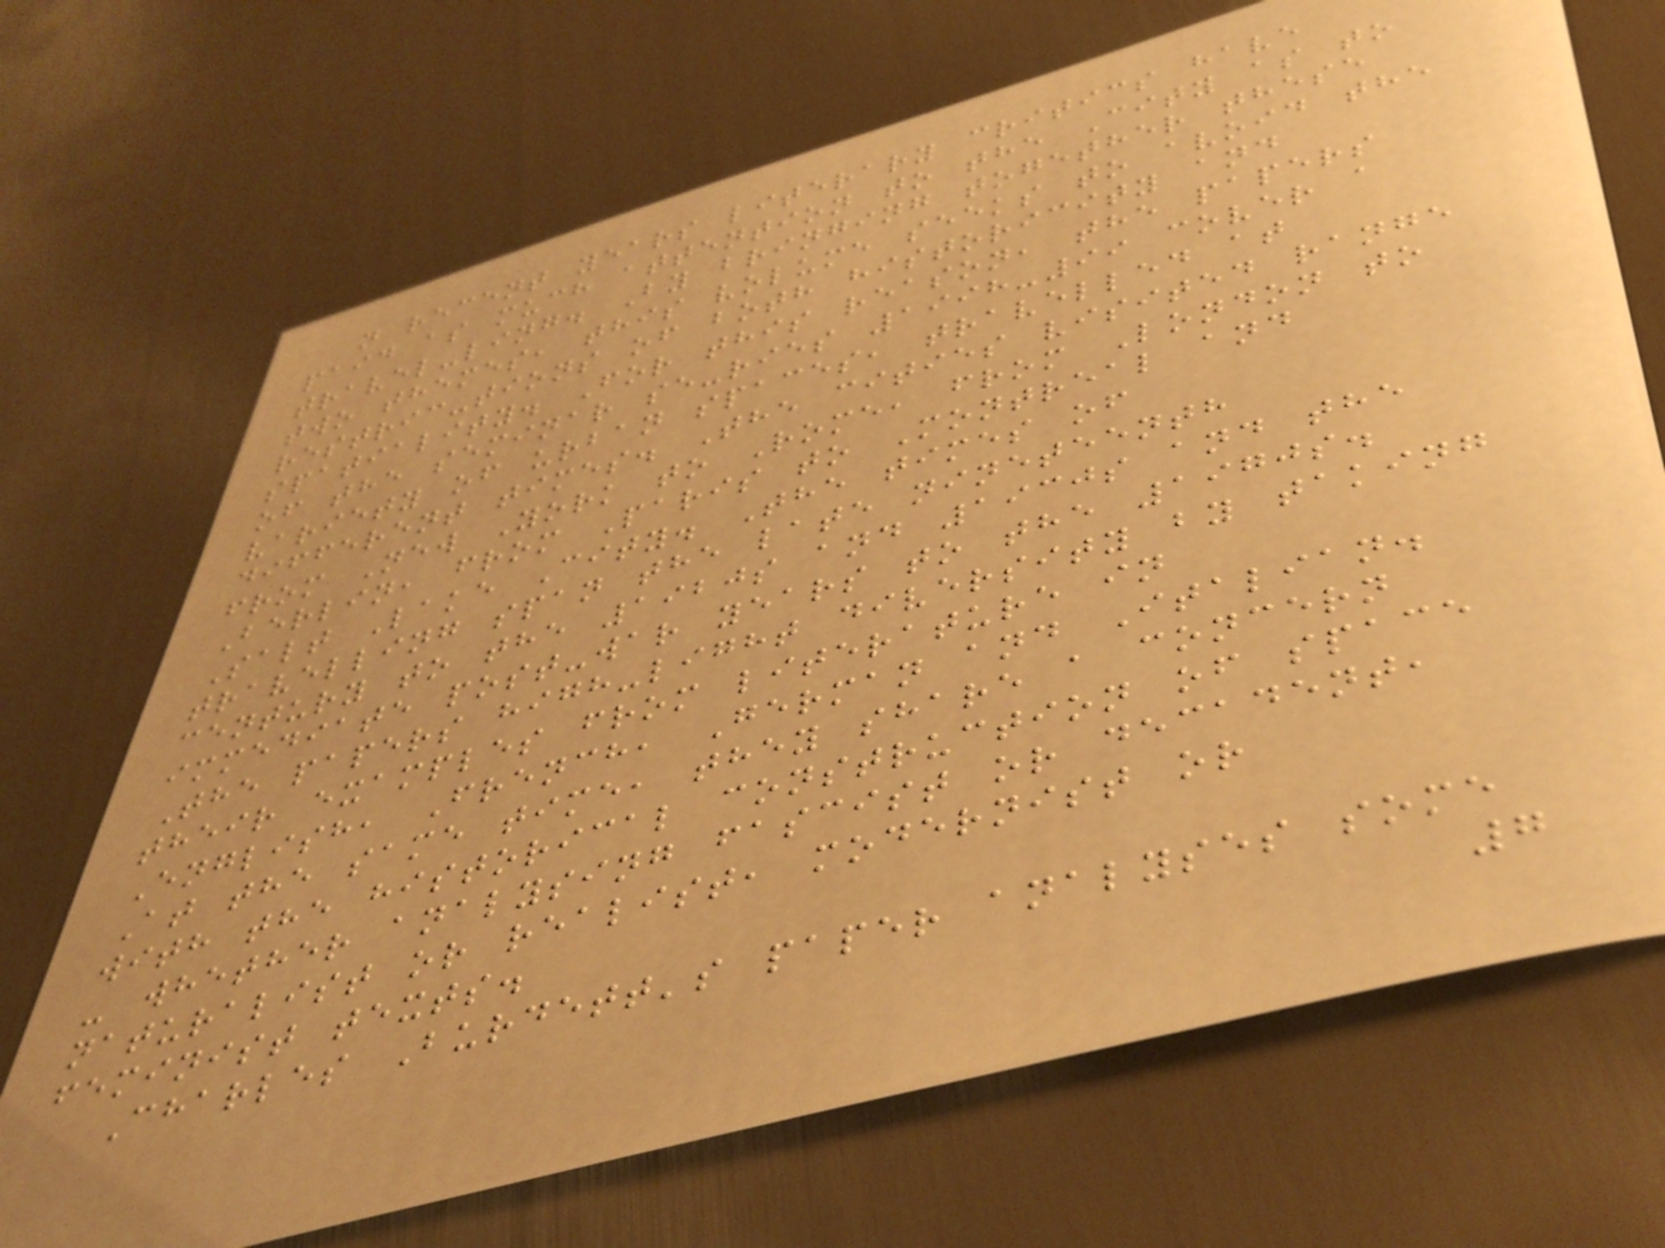n recent years literary critics have
paid as much attention to the City as to
travel-ling. By bringing together these
two themes, this volume seeks to avoid the
restric-tions of both historicity and
spatiality. For this reason, the papers
of the seminar se-ries 1998-99 cover a
variety of urban spaces, travelled at
different times. The cities visited range
from New York to Rome, from London to
Berlin, from Paris to Montreal and
Salt Lake City. The times of
travelling span the late nineteenth
century to the 1920s and 1930s and the
immediate post-war years to the 1970s.
The papers high-light diversity by taking
their examples from literature in
English, French, German and Italian.
At the same time, they share a concern
with the historical construction of space
- whether analysing fascist or decadent,
naturalist or realist, modernist or
feminist texts.
Charles Burdett's paper analyses some
7
